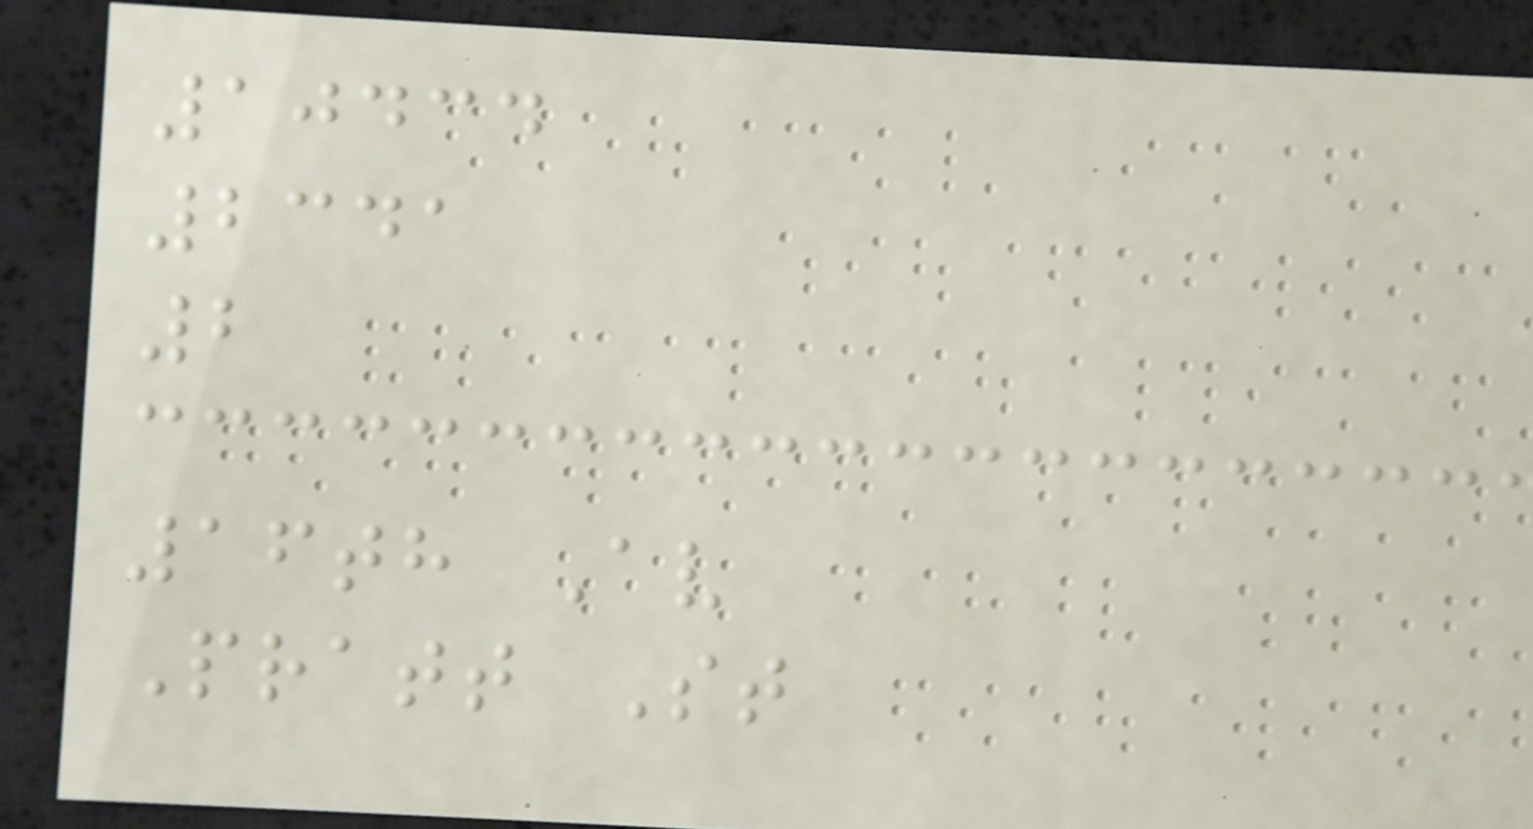10434
2341
2
16th Av
Pratt St
